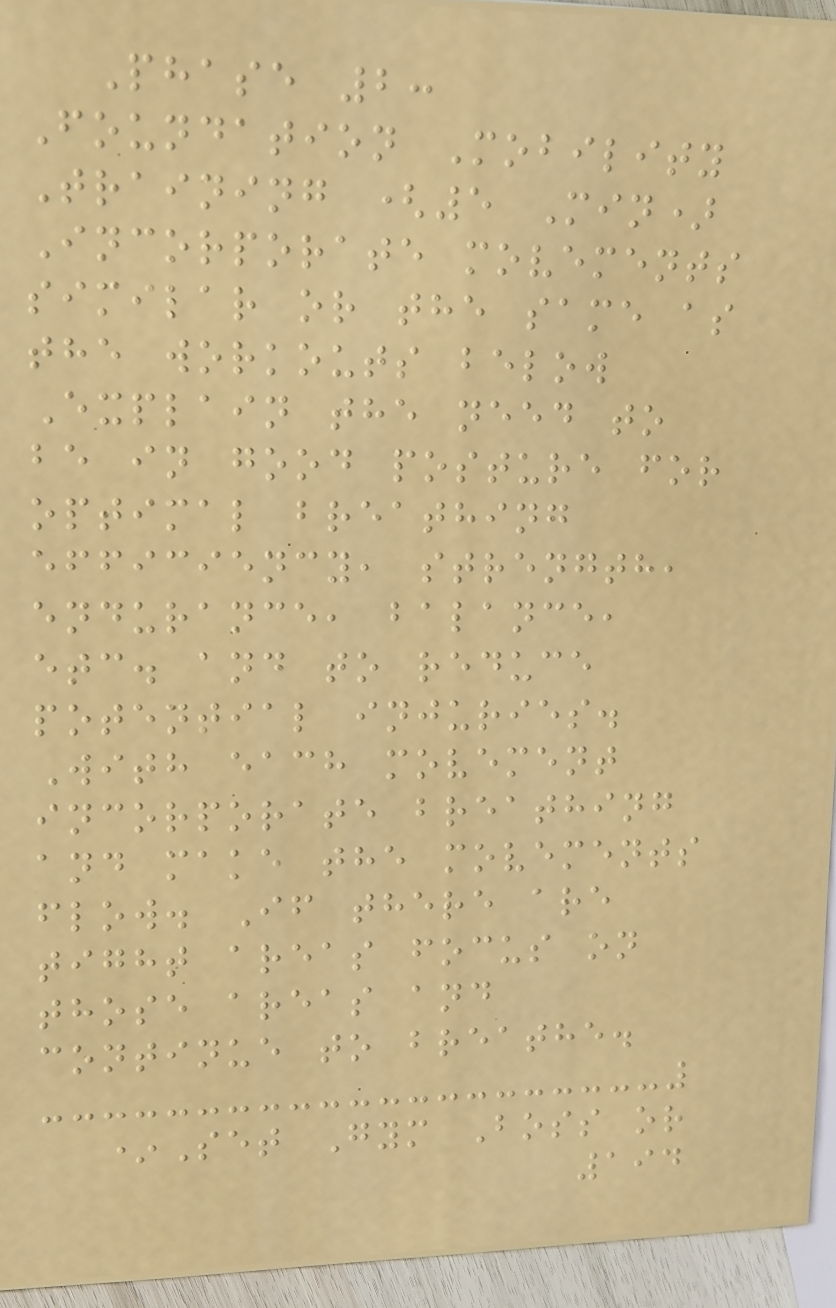Phase 2:
Foundation Mobility
Training (5 Min)
Incorporate movements
similar or the same as
the workouts below
Explain the need to
be in good posture for
optimal breathing
efficiency, strength,
endurance, balance,
etc. and to reduce
potential injuries.
With each movement
incorporate breathing
and make the movements
flow. If there are
tight areas focus on
those areas and
continue to breathe.
*Set Gym Boss or
194
